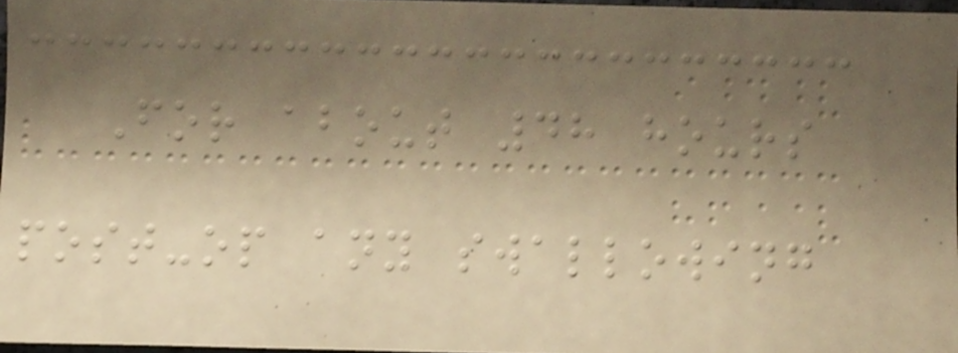For about 48 hours
post-op any swallowing
